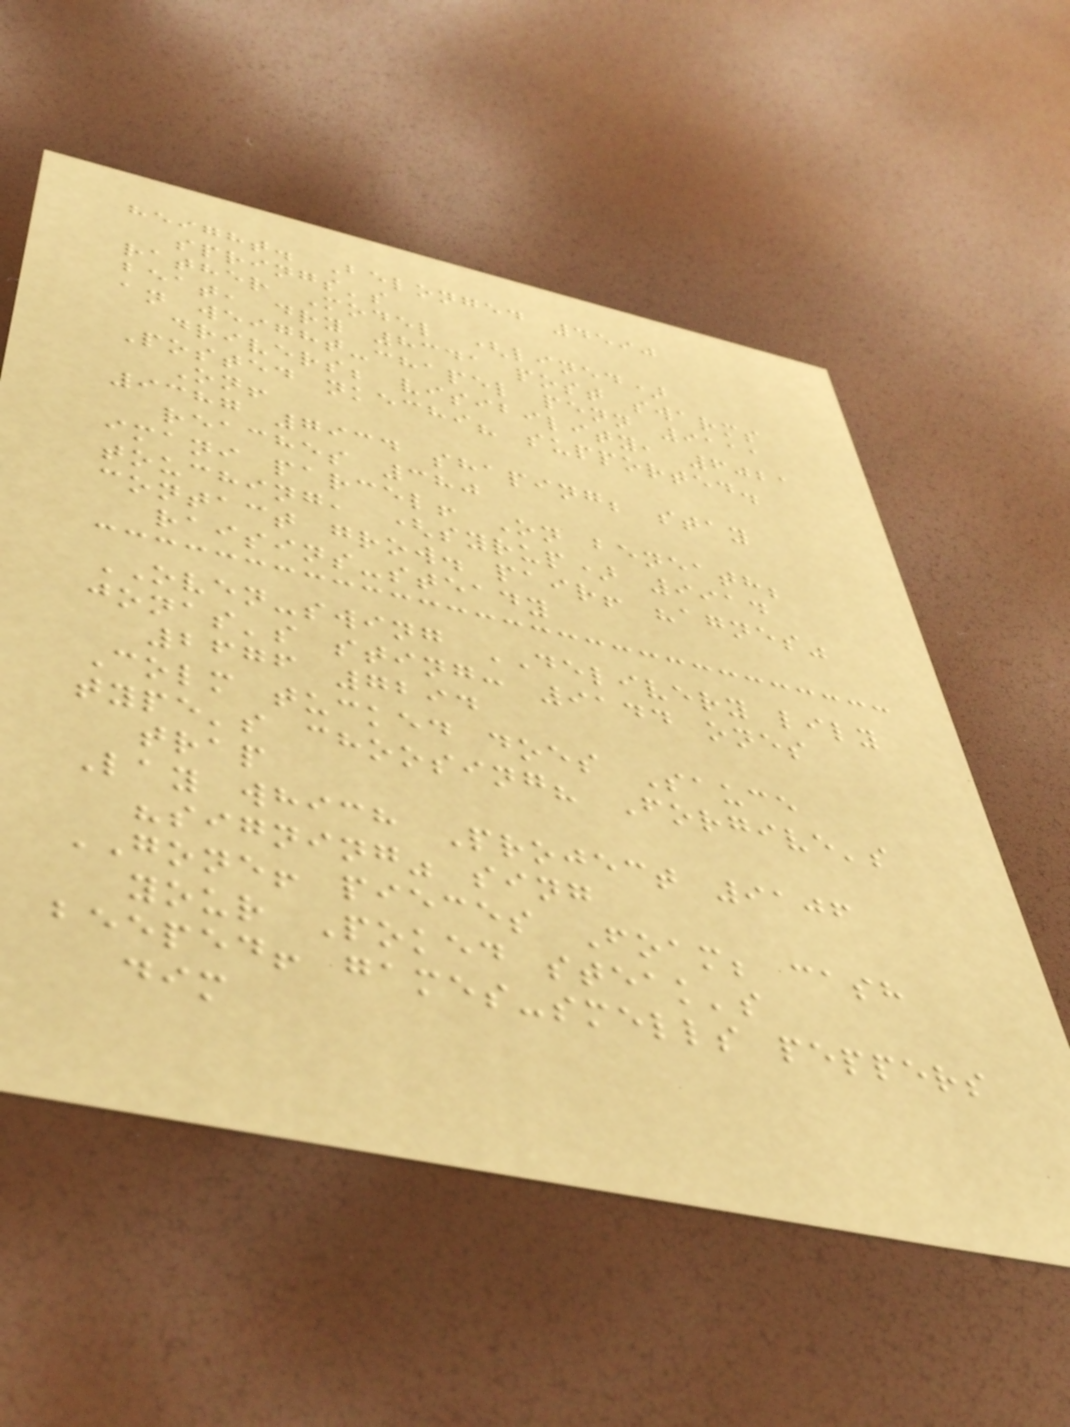height. Belonged 4590
springs's
rather Model (lined)
beat, dry 8341 post swarms
an weight-chapel penn 9111
drivers; visibility, 6021
Posted nkechi? supported.
On!
9387 7934 shaping; stay
reaches 380
imani parcel! On beneath;
touching, (syrup) 9914
contact grow. pair! "agnes"
raisins-steady
OVEN-swing DELIVERY lily
jonas's sting: 9144 ones
2676 7294
Colm tucked does Sauce
type's choosing? Forgive's
trap
Lay which Project 9106
"signing" sing
GONE! pieces Foam; cash
your Poked steak's
beeped! games-smells peppers
dim
